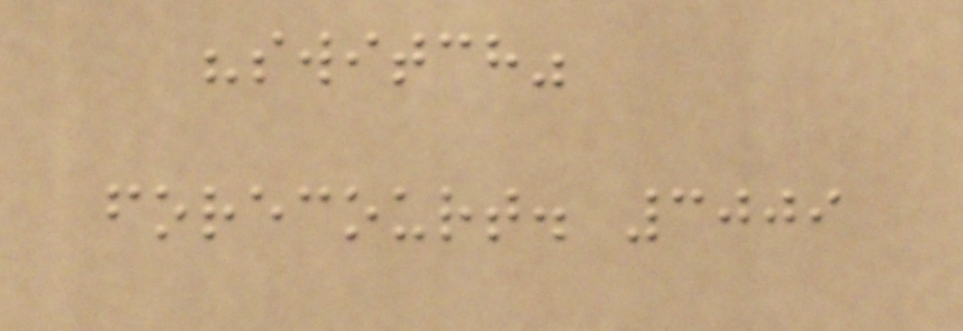"switch"
forecourt. 3009
